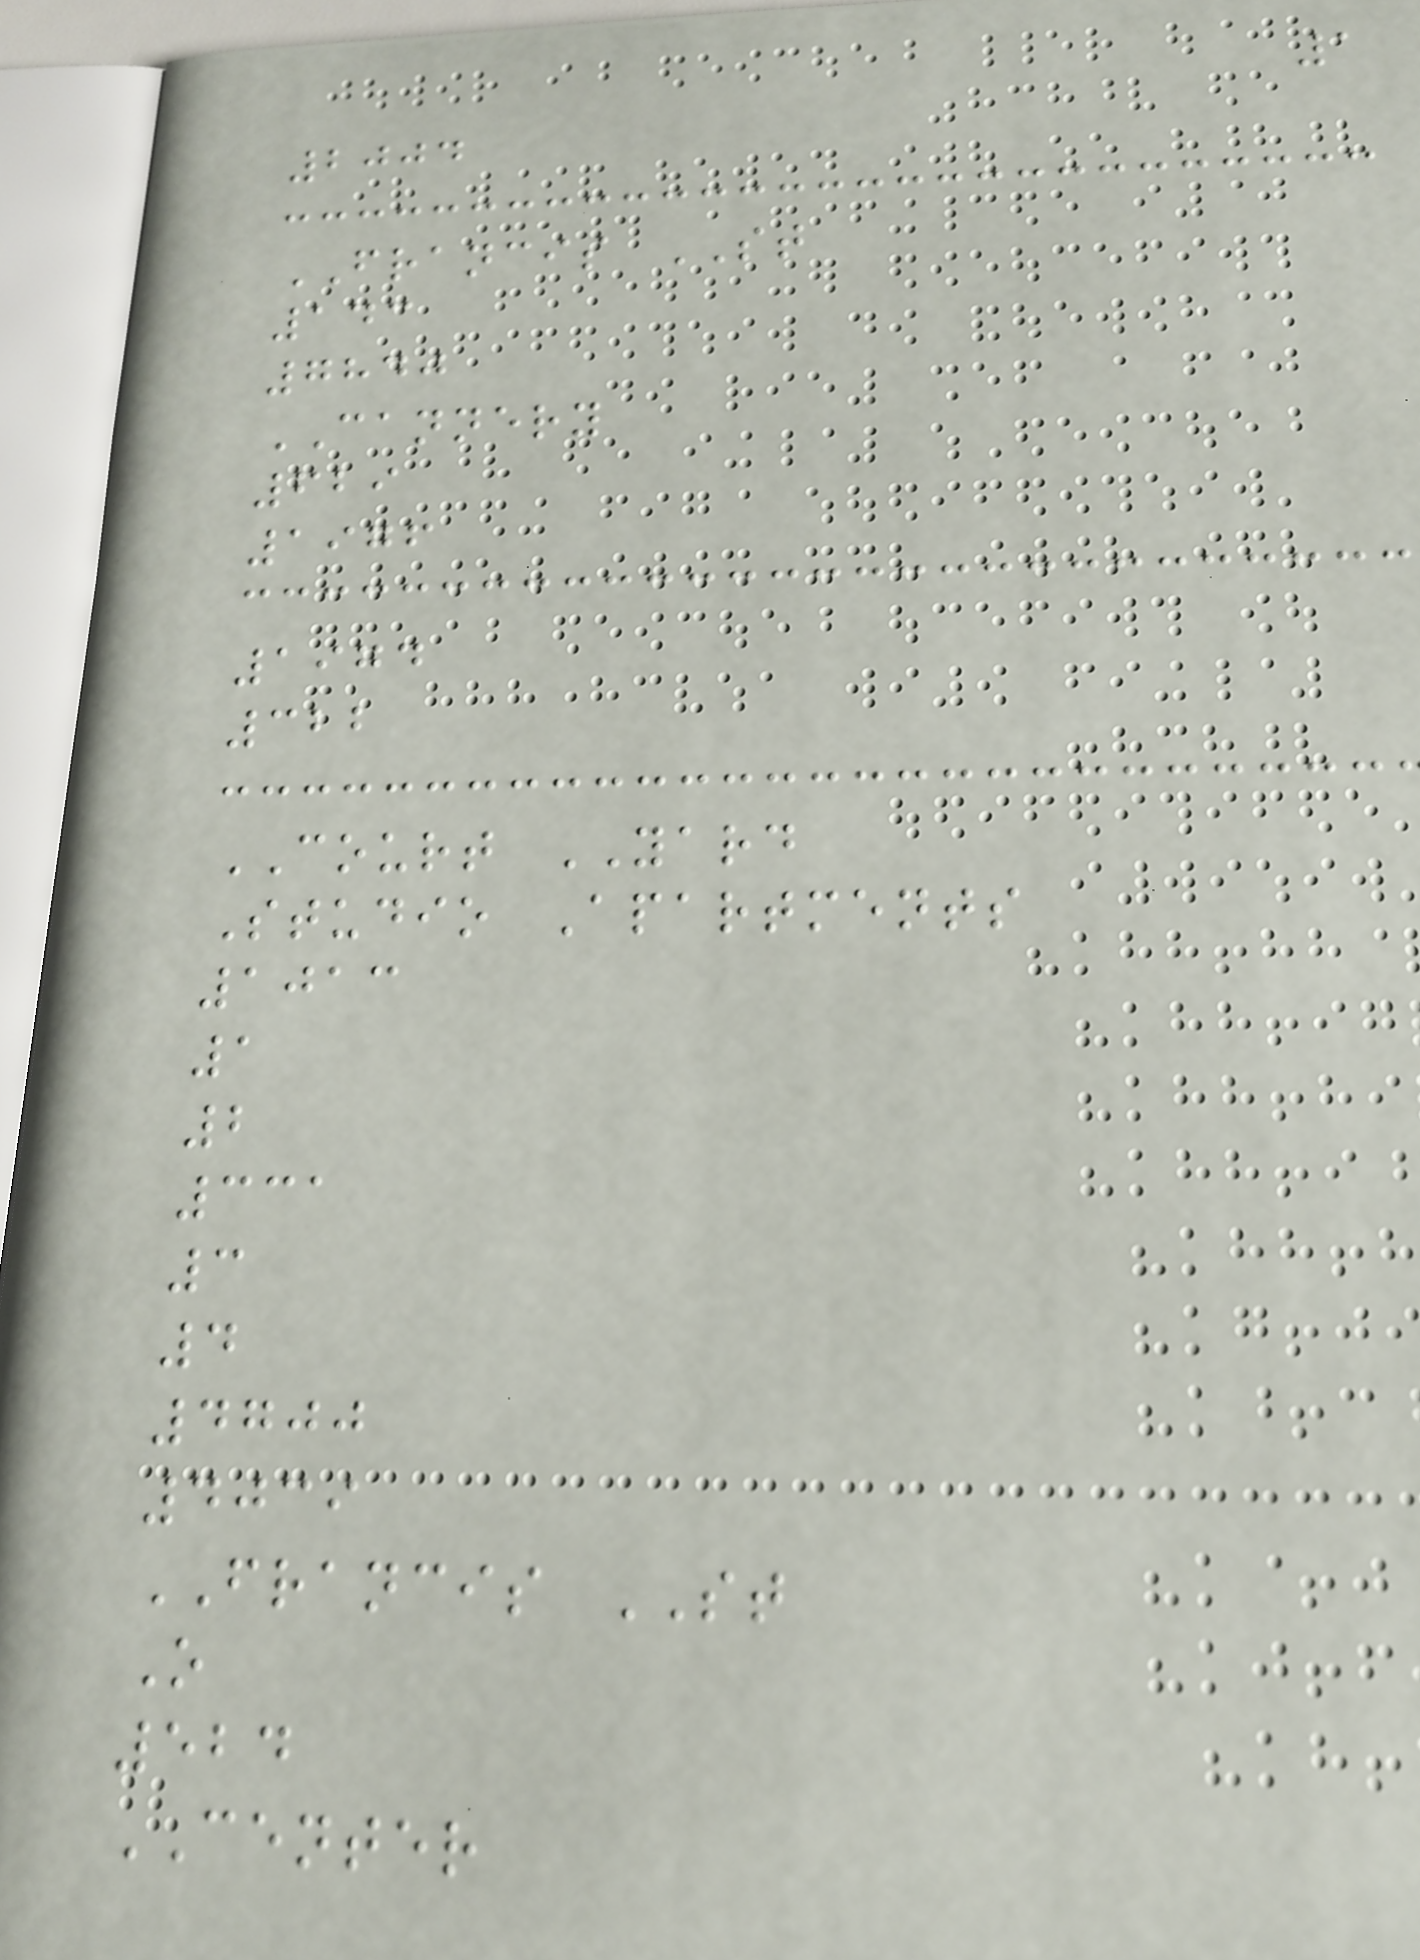1
2004
FRANCIS ST
143
7840
CANNERY
629
1976
1974
322
COURT YARD
Studio Apartments
1013
1
2
331
3
4
4700
4039
FRANCIS ST
O
524
CENTER
